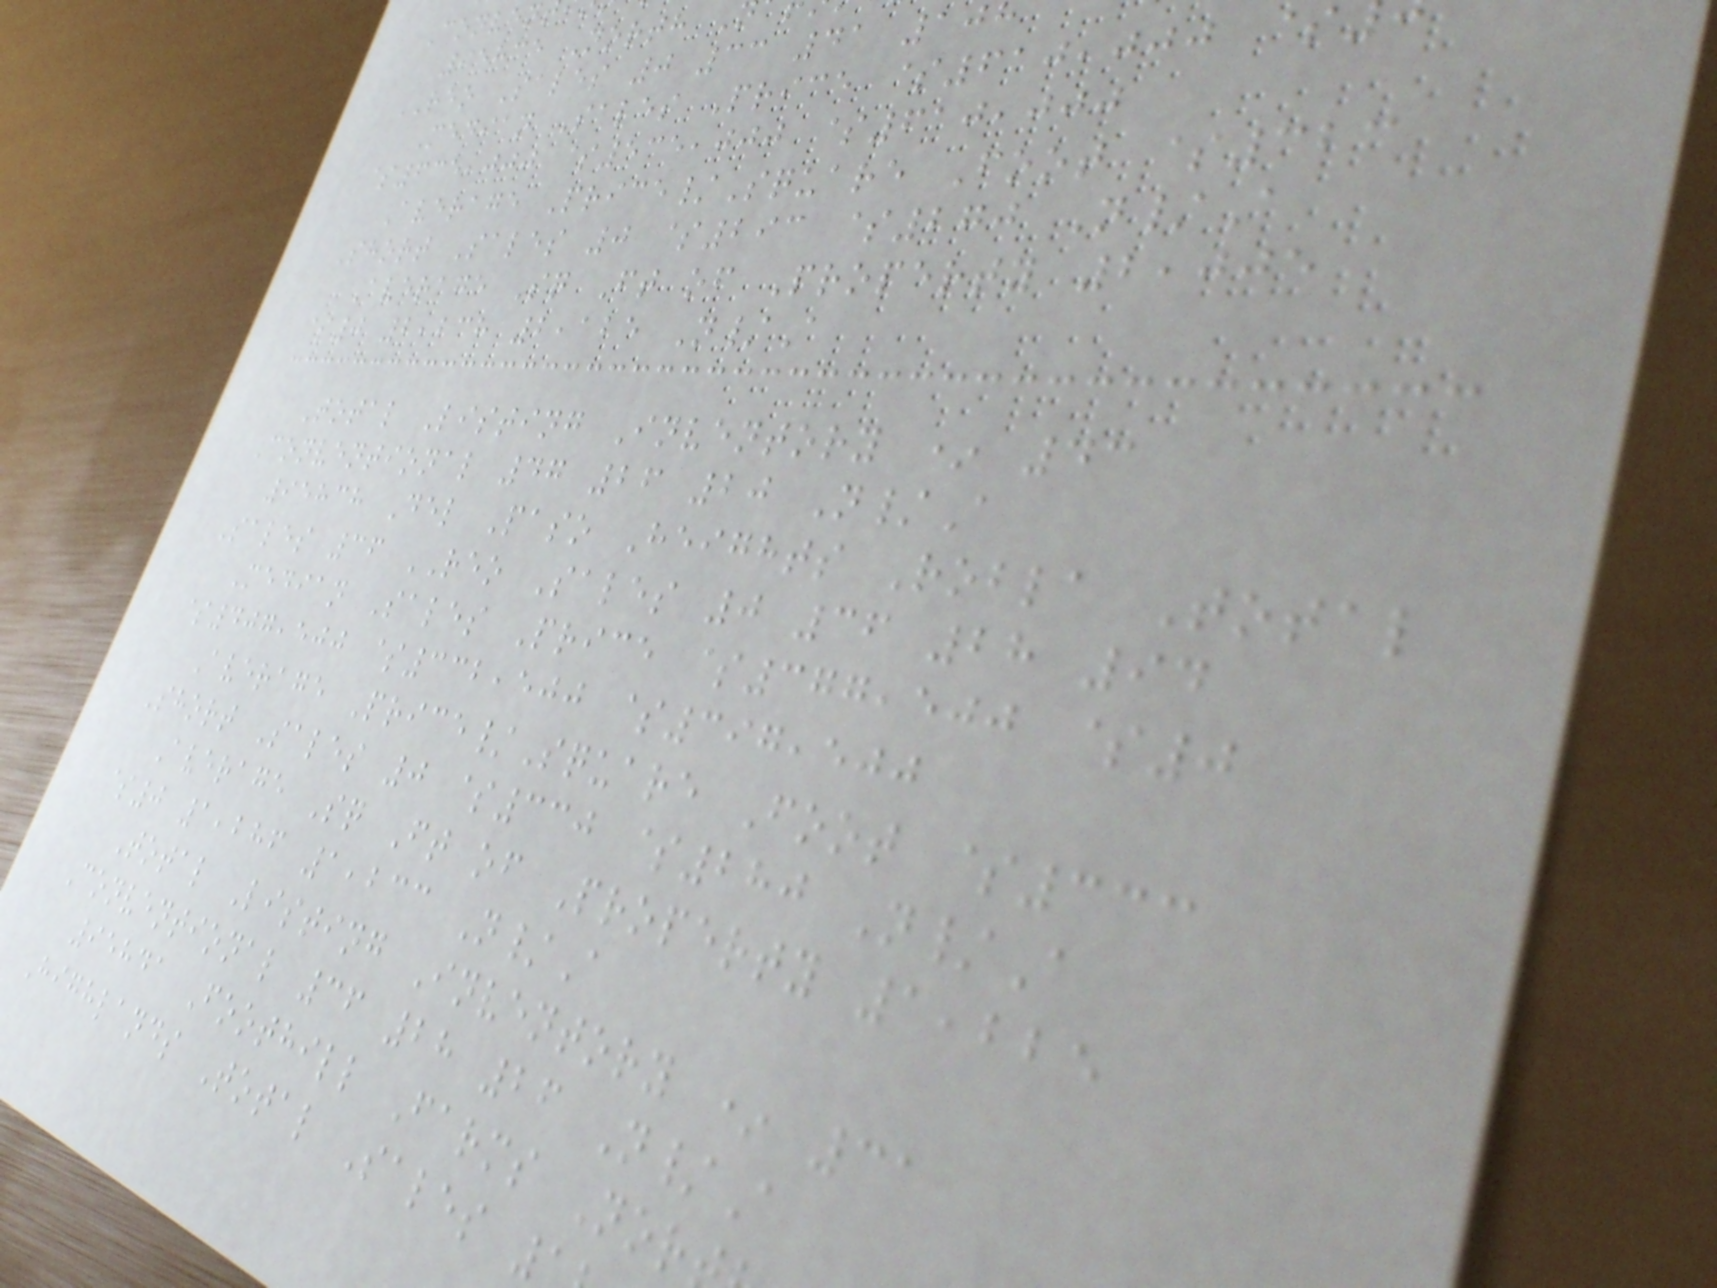95835 North
REO Sales 0 33 41 10
Median Sales Price $610,000 $
$635,000 $535,000 $610,000
Average Price/Square Foot $323
Short Sales 0 $293 $270 N/A
Average Sq Ft of Property 2,005
$0 2,238 2,125 N/A
Total Listing Inventory * 43
Conventional 47 26 20 N/A
95838 Del Paso Heights Robla Total
Sales 36 REO Sales 0 36 28 94
Median Sales Price $377,500 $0
$407,500 $332,500 $397,500
Average Price/Square Foot $333
Short Sales 0 $330 $280 N/A
Average Sq Ft of Property 1,225
$0 1,286 1,233 N/A
Total Listing Inventory * 31
Conventional 36 28 26 N/A
95841 Foothill Farms Nor
Highlands Total Sales
